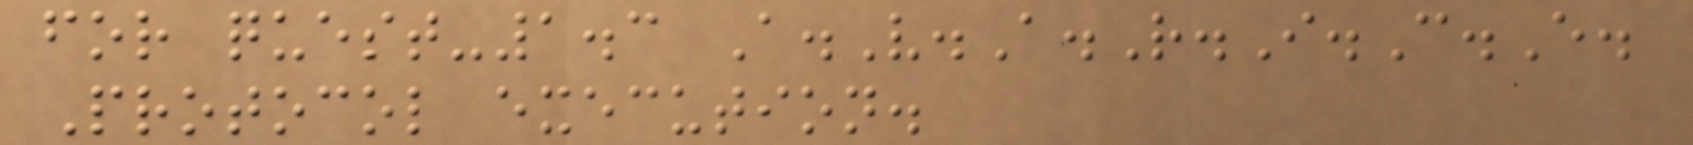for quest-1.3 A.V.A.R.I.C.E.
Protocol execution.
